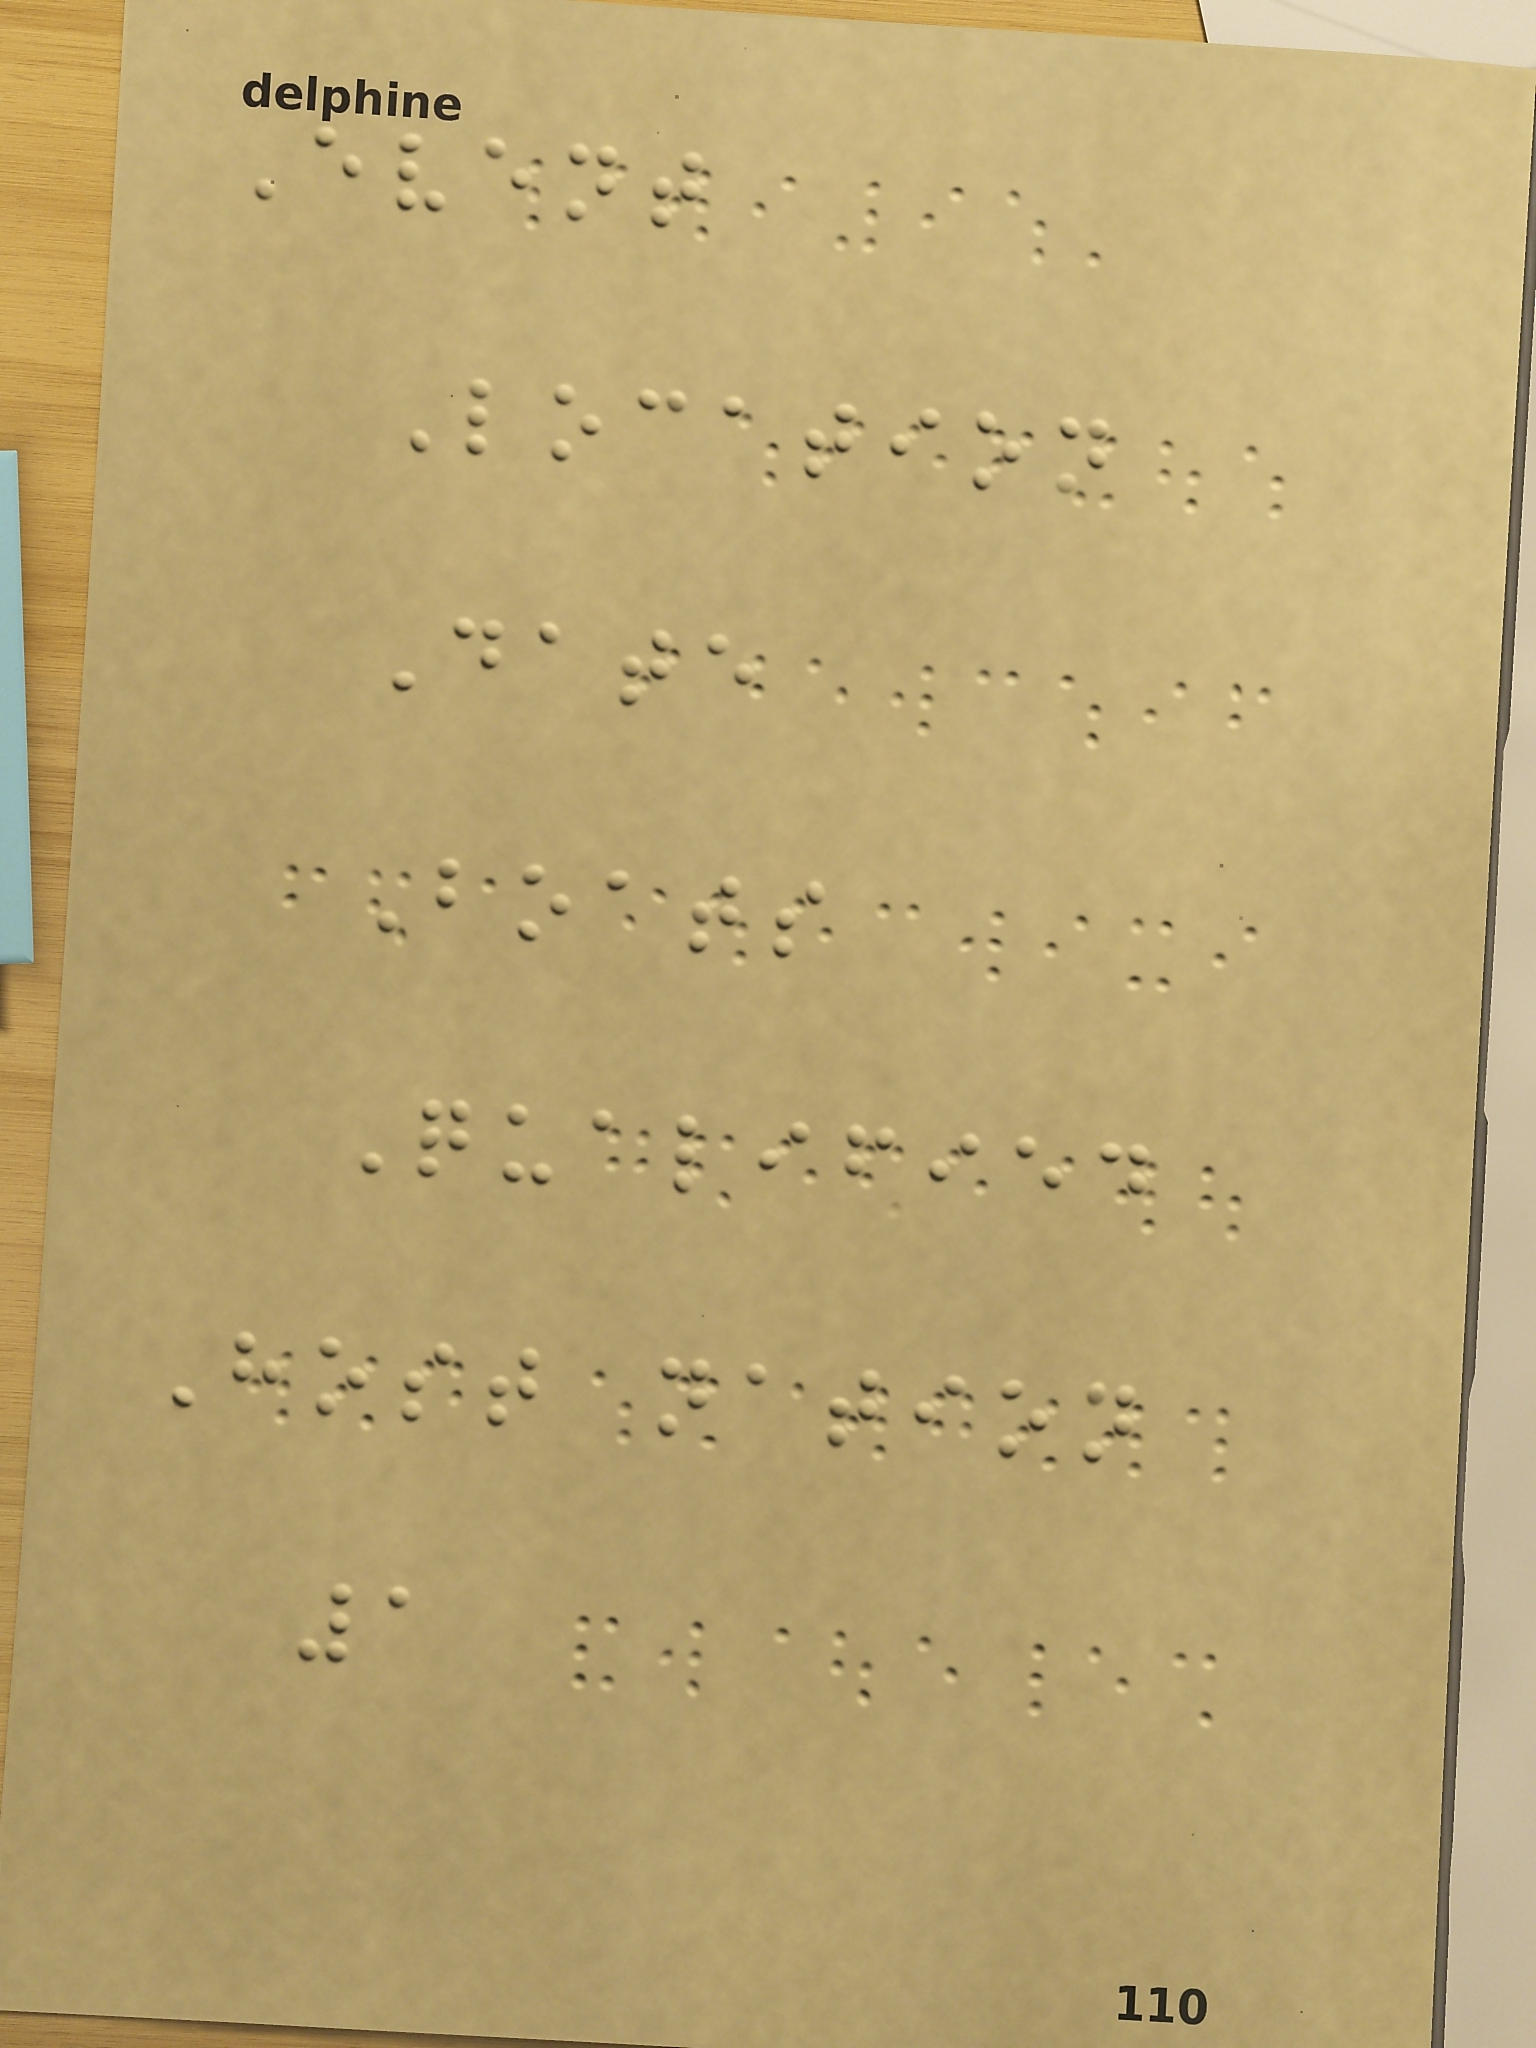Event
Location
Date
Boats
Qualified
Host nation
1
